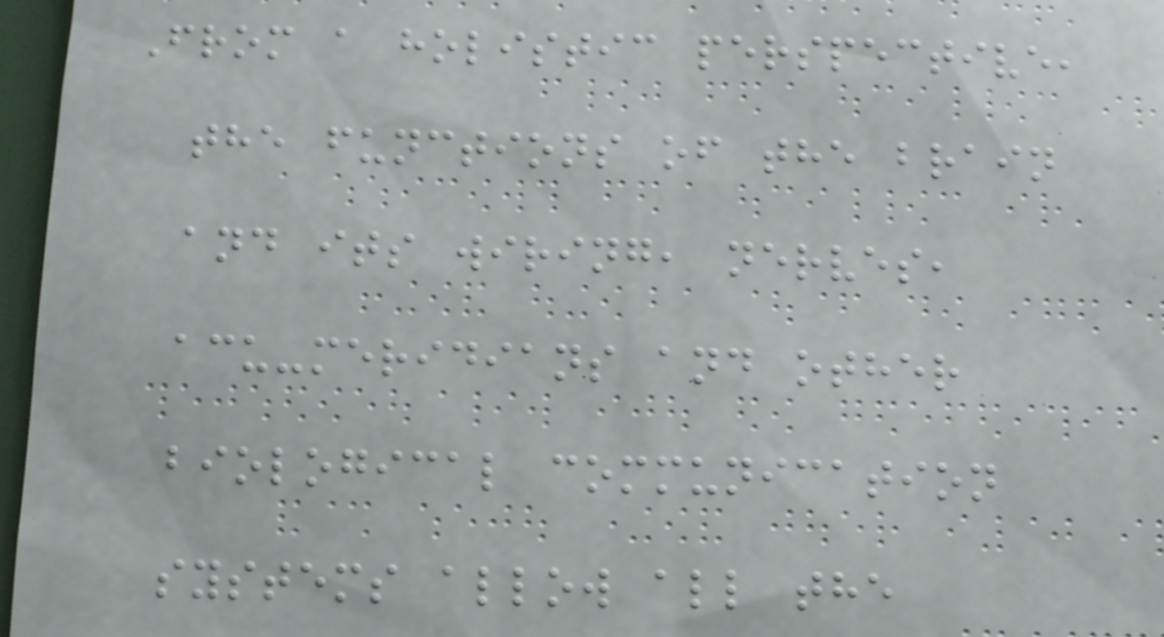From a holistic perspective,
the functions of the brain
and its wiring, nerves,
acu-meridians and other
biological communication
systems allow all the
